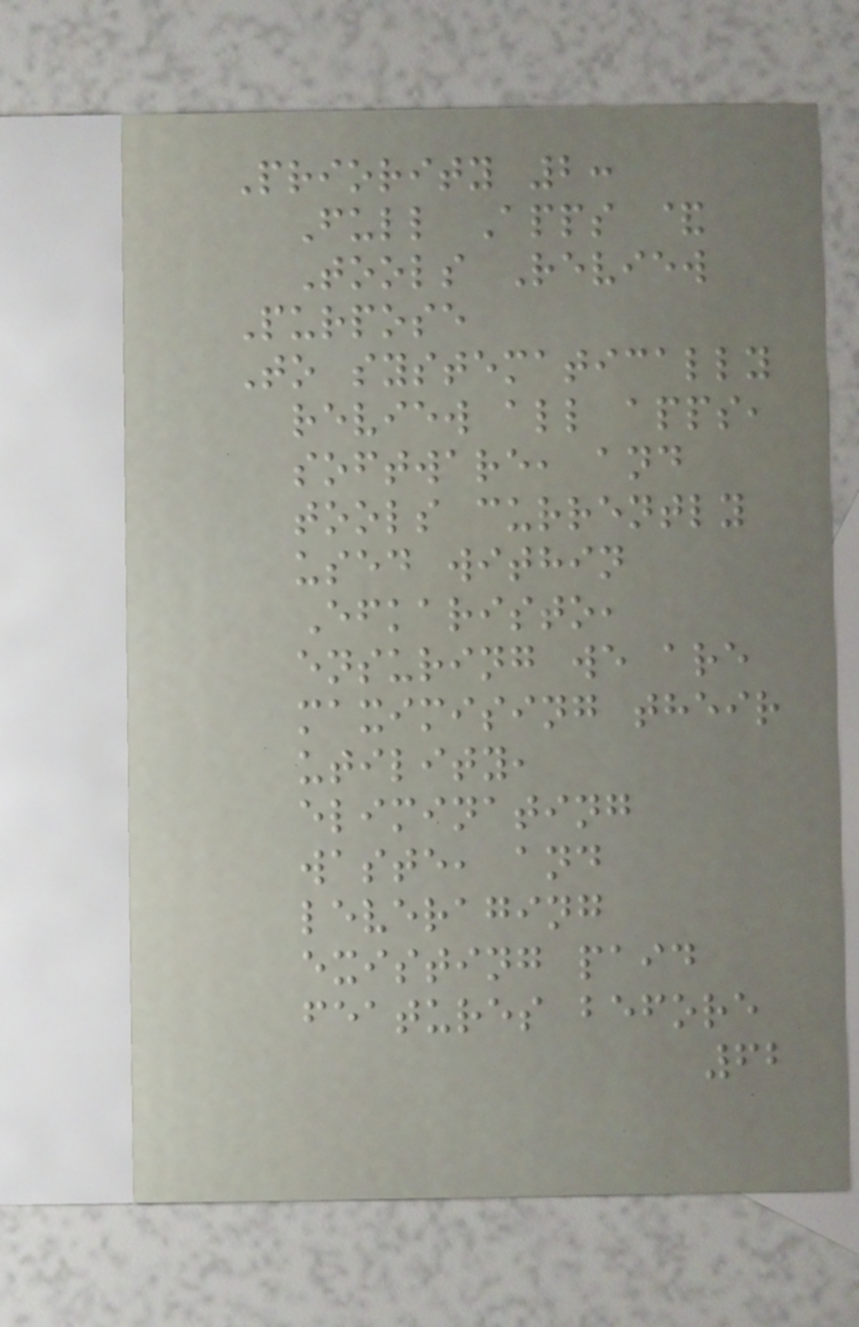Priority 2:
Full Apps &
Tools Review
Purpose
To systematically
review all apps,
software, and
tools currently
used within
Efkaristo,
ensuring we are
maximising their
utility,
eliminating
waste, and
leveraging
existing paid
features before
62
